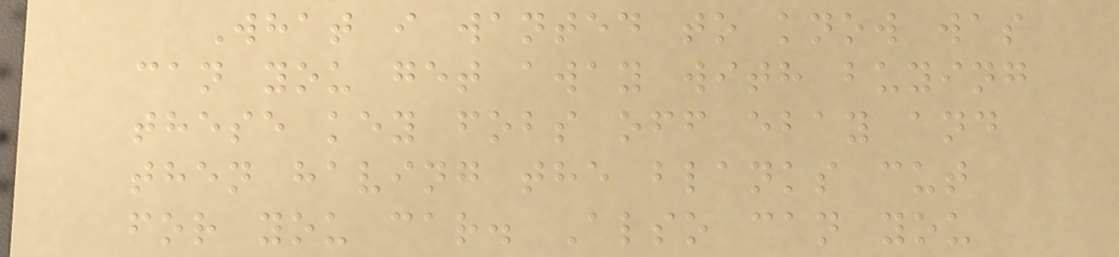What i wanted to know was
can you get away with buying
these key fobs off ebay and
then having the blanks cut
for you car. Also can you
